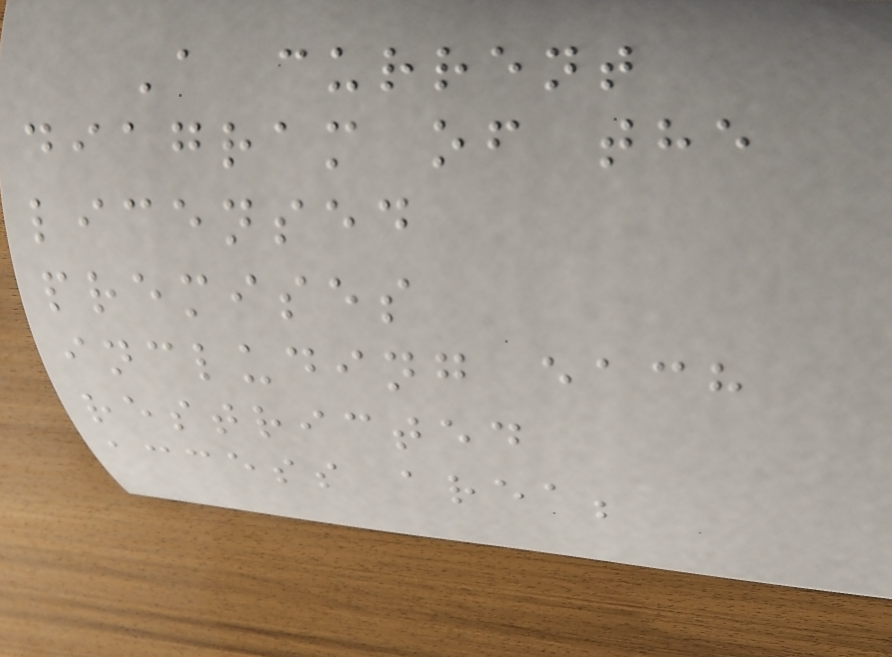A current
diagram of the
licensed
premises
including each
restricted
access area;
